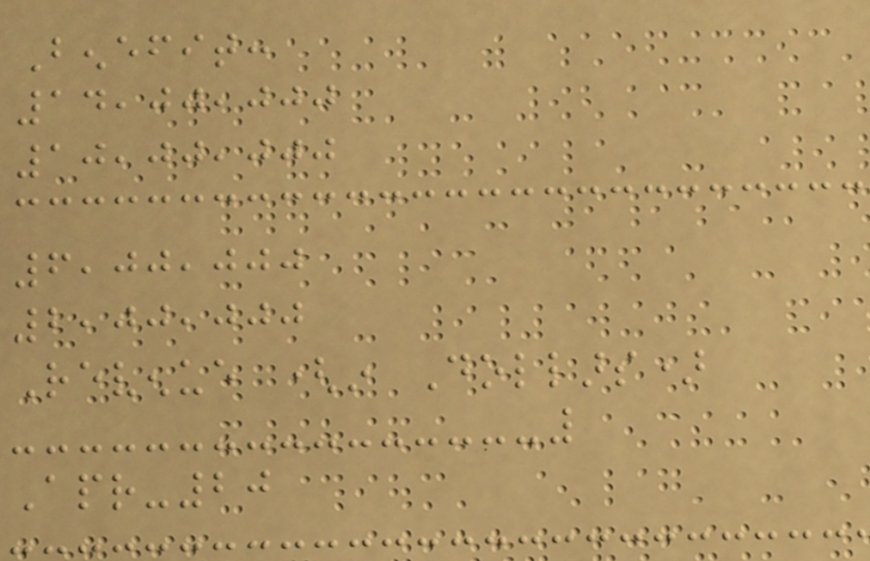Benefit:
14,00,000
10,00,000
6,00,000
2,00,000
Revenue (in Dollars)
Apr-20
